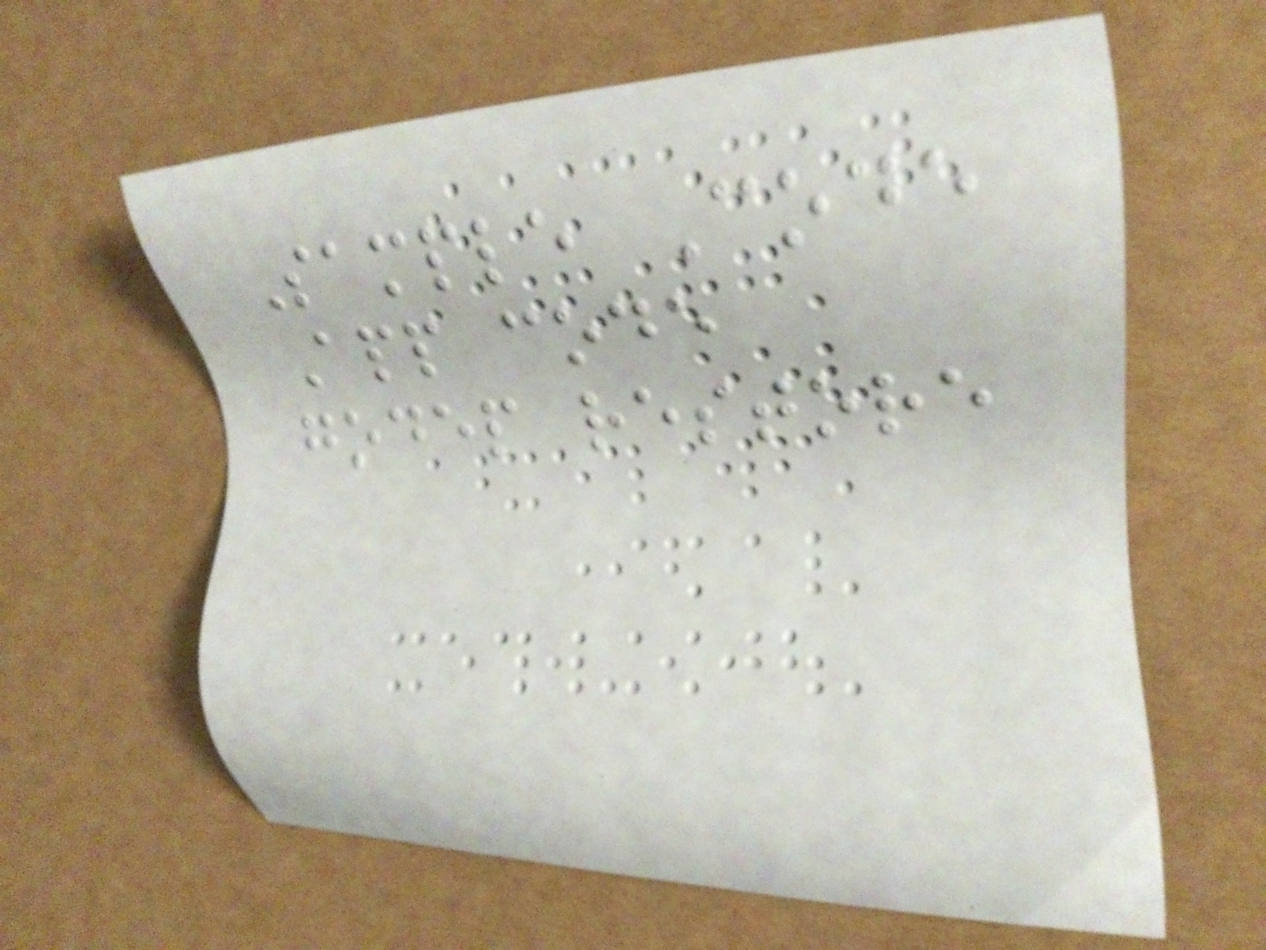Sample Code
App code
godep restore
